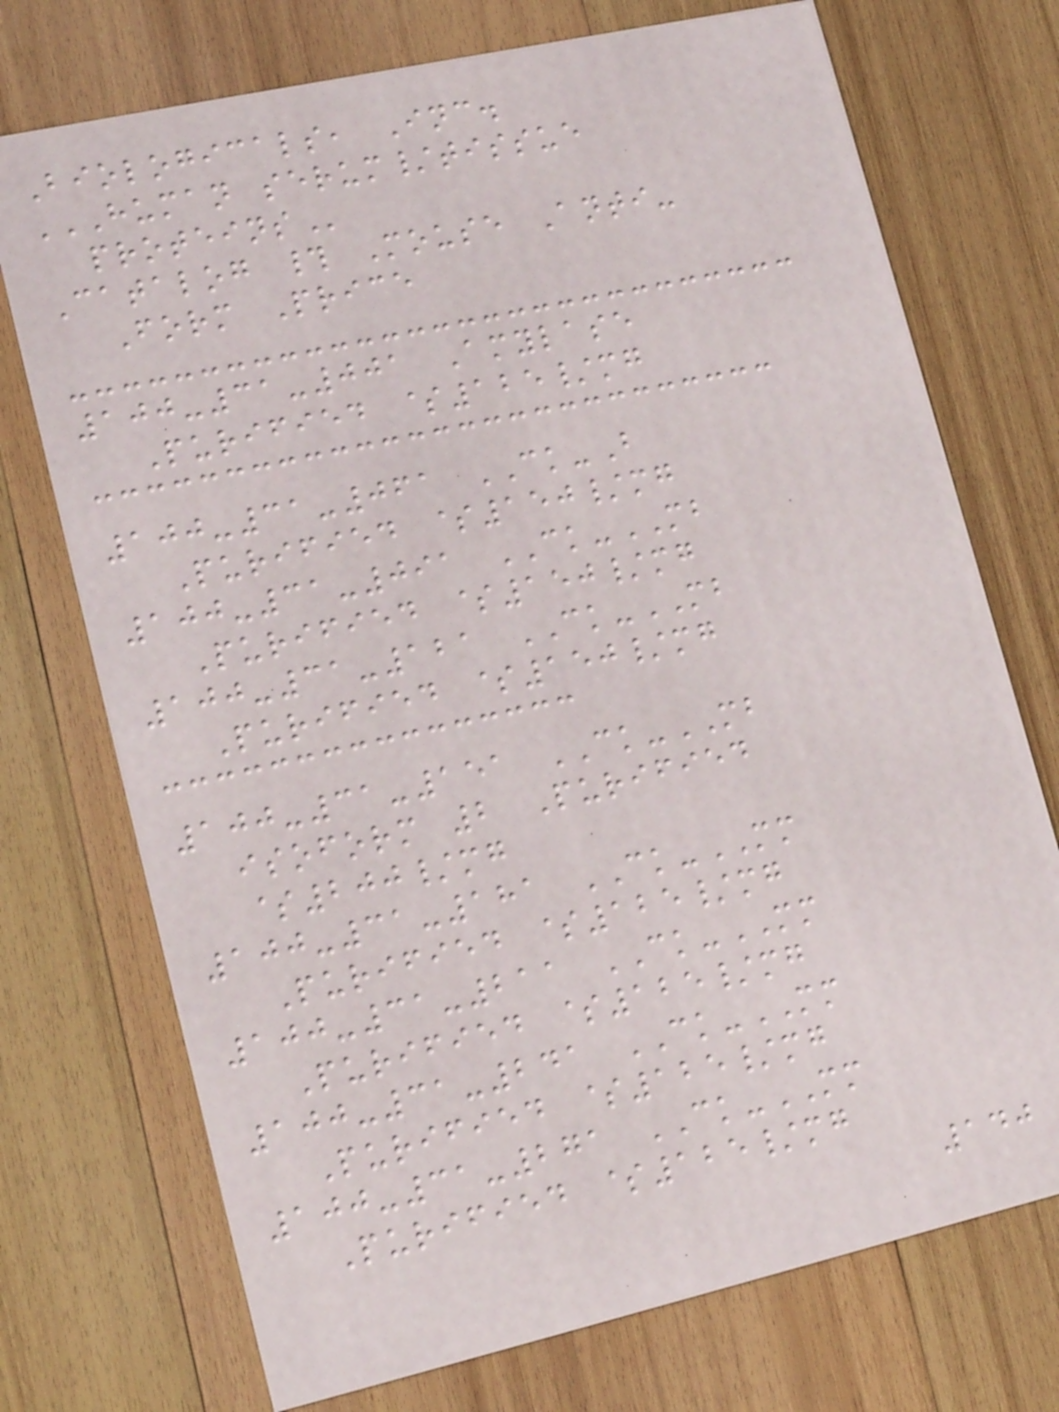Biologicals, Inc.
HUMAN SERUM/TISSUE
PROTEINS
Catalog # Mouse Anti-
Form Price
100-31-001 Amylase
Purified $125/mg
100-31-061 CK-B
Purified $150/mg
100-31-091 CK-MB
Purified $150/mg
100-31-121 CK-MB
Purified $150/mg
100-31-151 CK-MB
isoform 2 Purified
$200/mg
100-31-181 CK-MM
Purified $125/mg
100-31-211 CK-MM
Purified $125/mg
100-31-241 CK-MM
Purified $125/mg
100-31-271 CK-MM
Purified $125/mg
140
